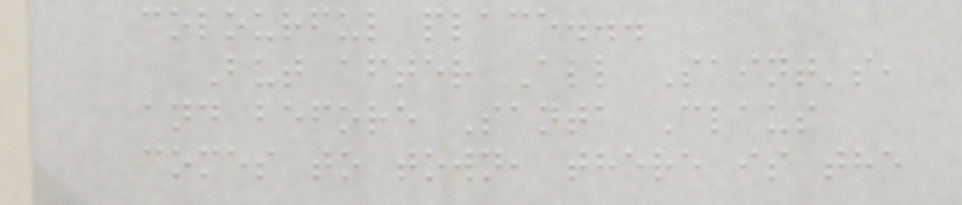colourful place...
But after All Saint's,
and before Santa Claus
comes to town, there is the
